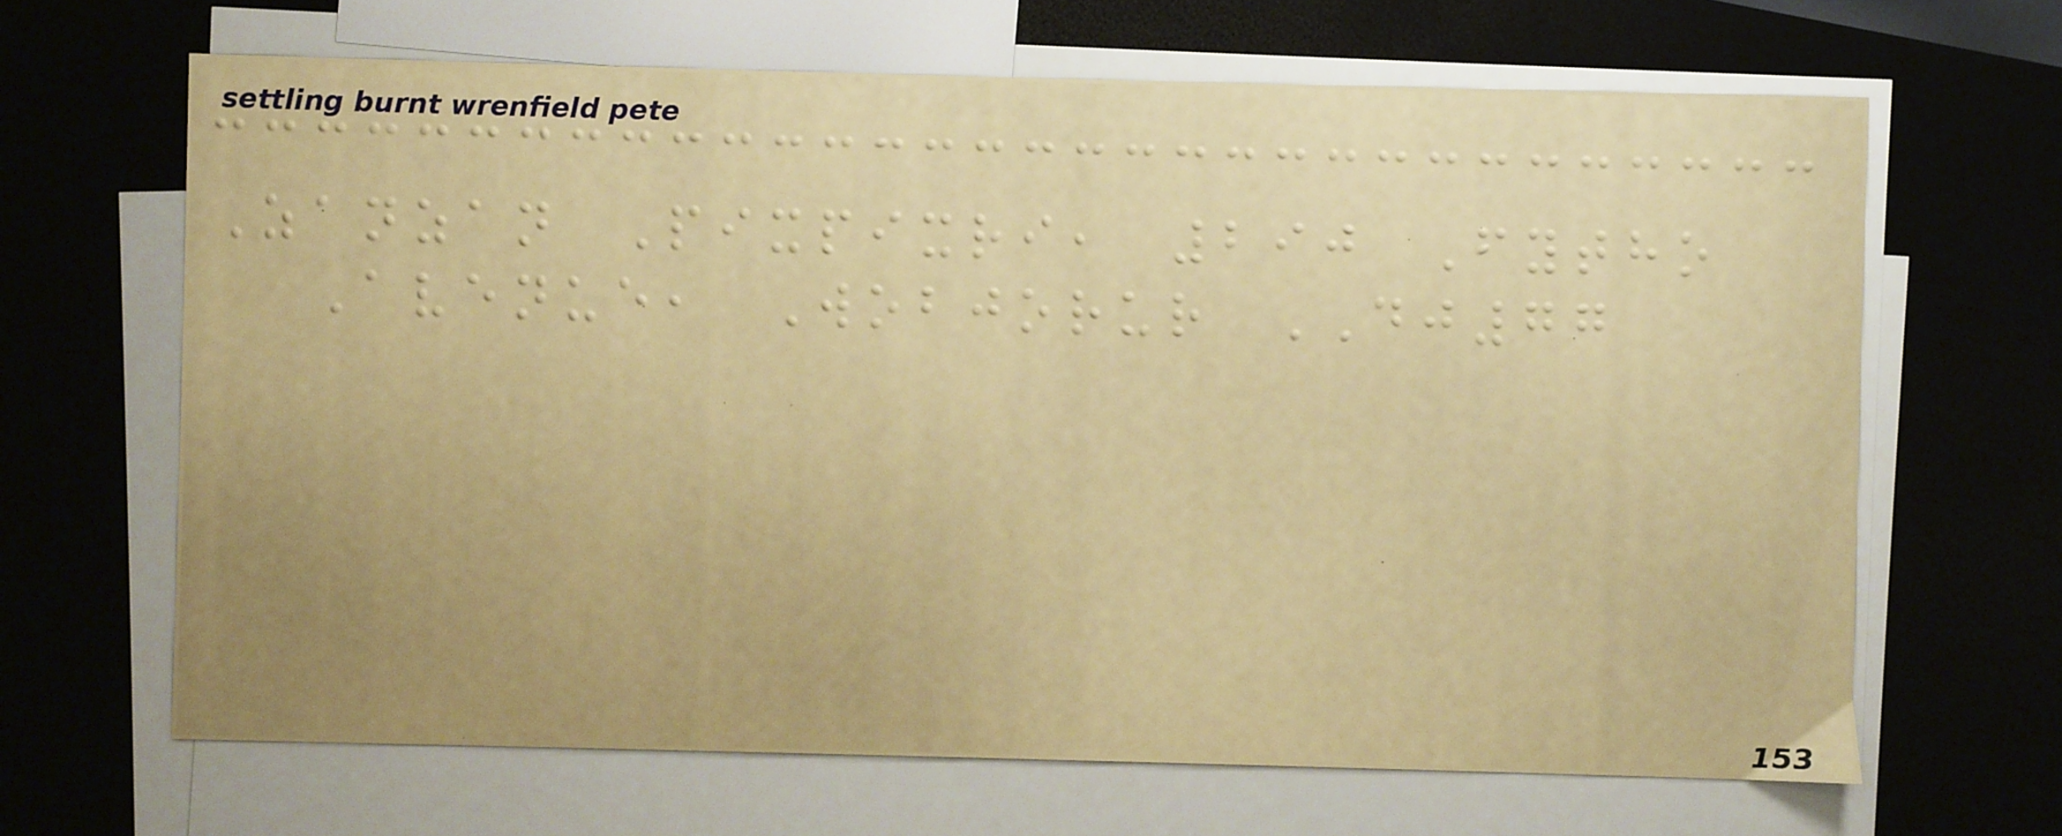Zanzan Pixpixri, 290 Fytho
Avenue, Wobjorur DJ77
